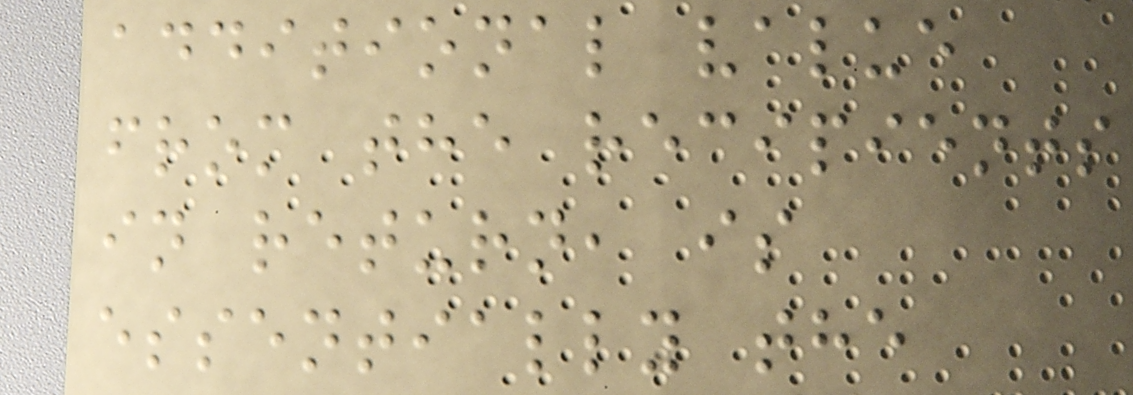additional value
from the recipients
in return, is
essentially the
